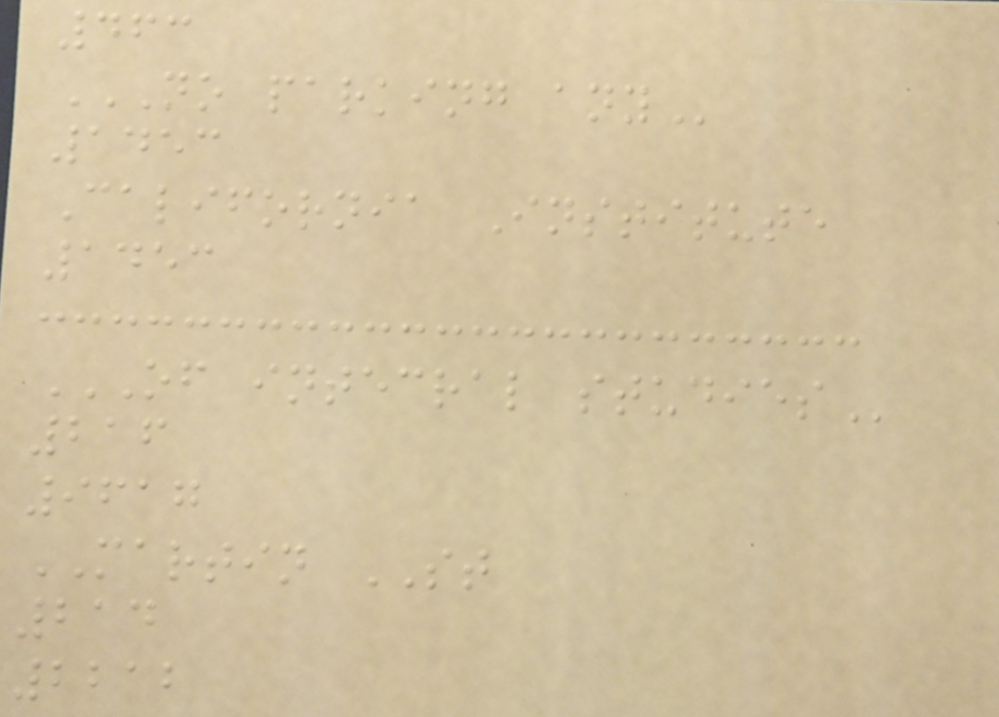463
NO PARKING ANY
1453
California Institute
1453
OF INTECRAL STUDIES
216
9617
MARTIN ST
214
2212
